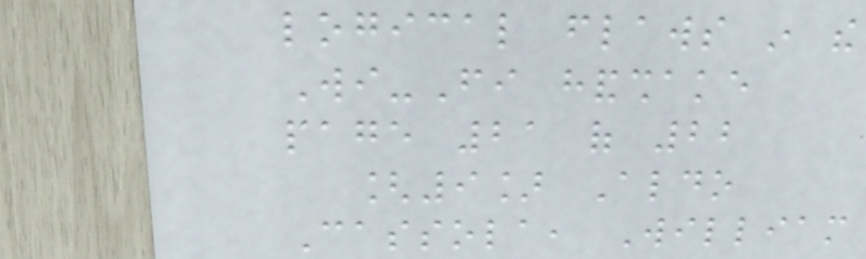logical flaws in the
Wi-Fi handshake
page 21 of 22
[9] Aldo
Cassola, William
